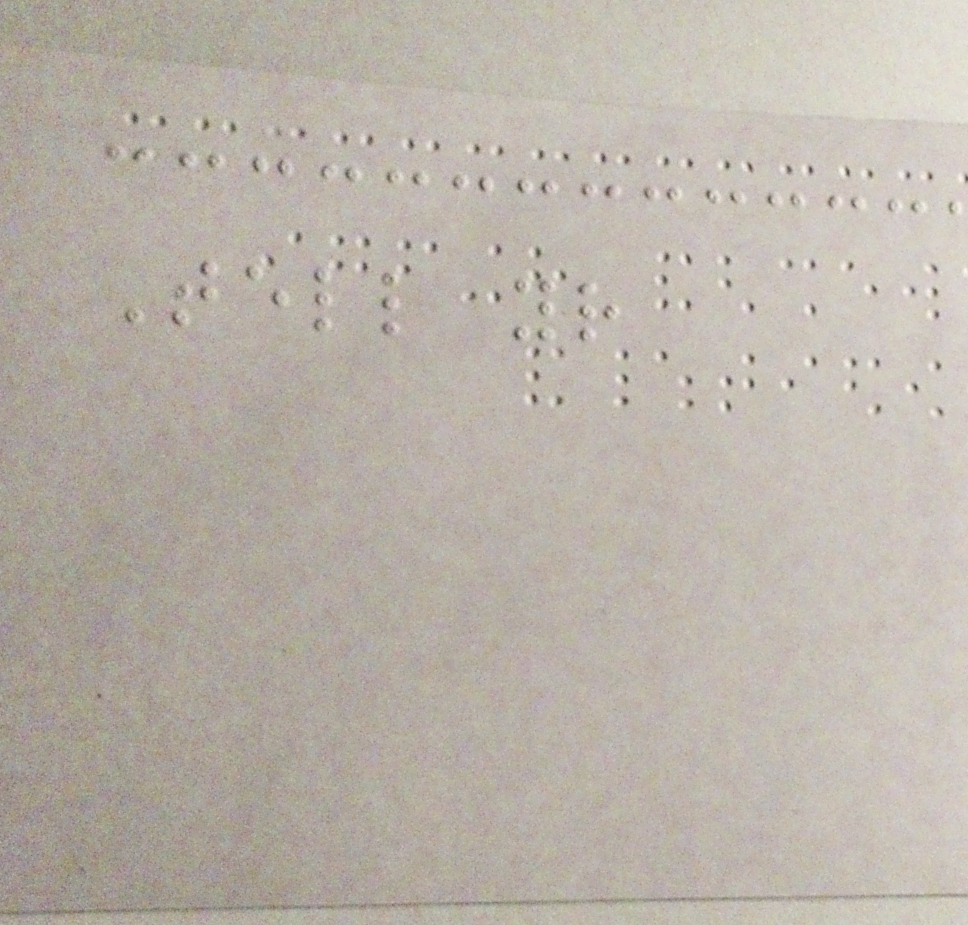Tell your
